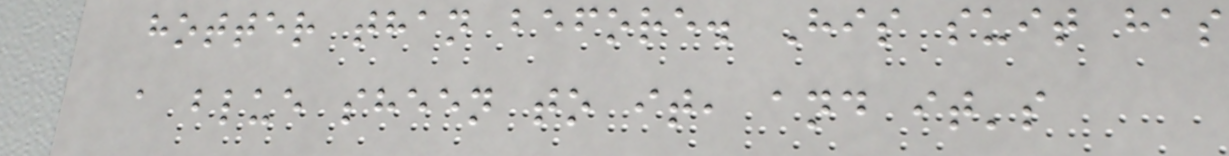hotter than before. His suit has
a blue sheen to it, and it's
